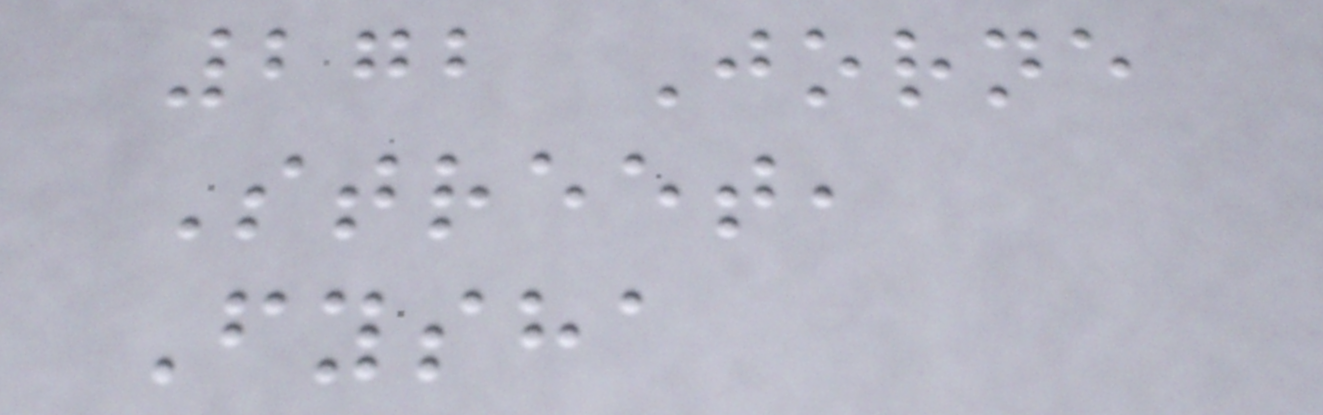272 Jorne
Street,
Fysha
